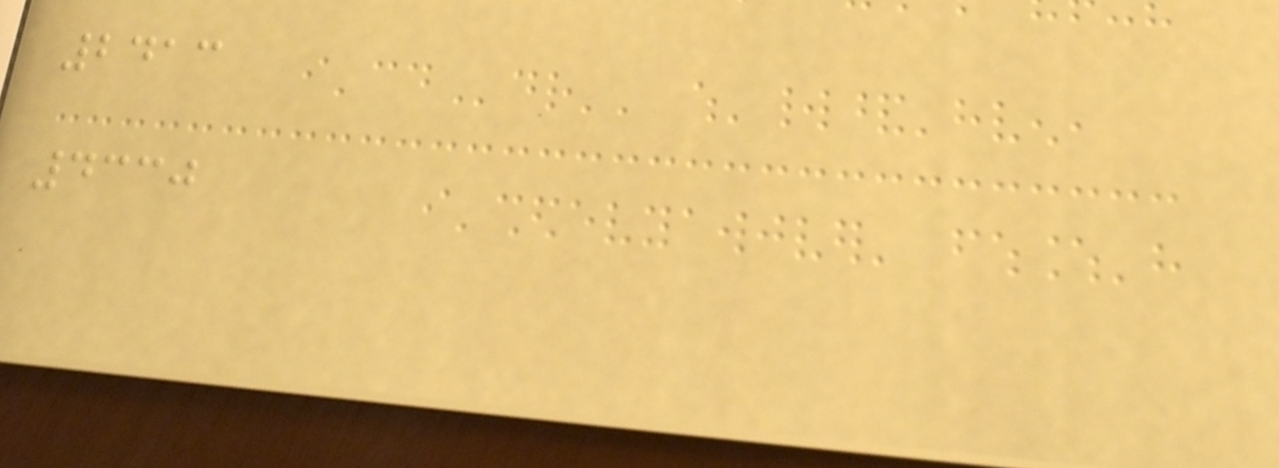2413
4330
